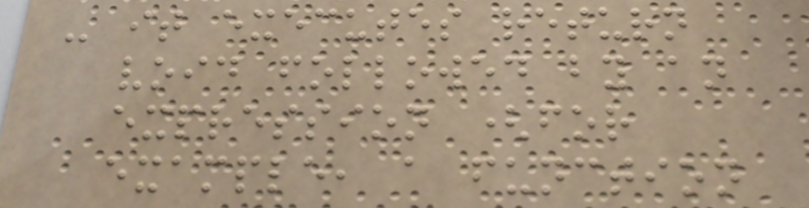- it executes return
void followed by an
expression (for
example, a function
